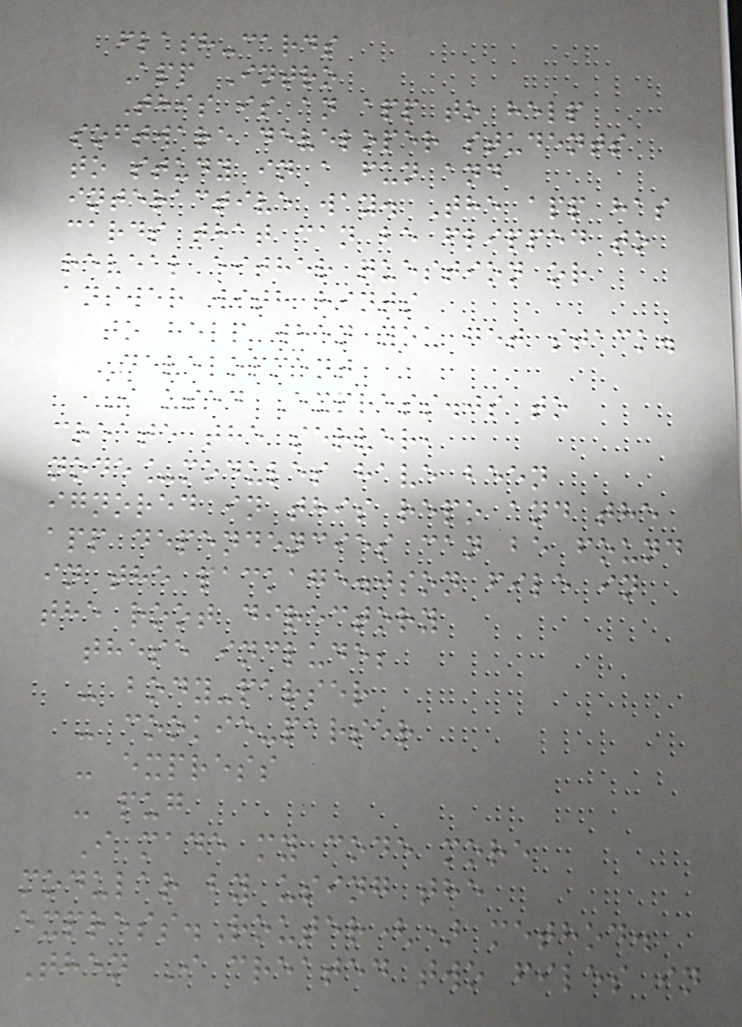flash-cards
App Intro
This is an app to help
software developer students
to study in a fun and
interactive way. The app has
cards that can be flipped to
reveal either question or
answer with hints
to help when you get stack.
Development
I used Express.js to
create the server,
node_modules have been
ignored in this repo and the
app dependencies can be found
in the package.json file in
the root directory
these include;
- body-parser
- cookie-parser
- express
- pug
I made my code more
modular by using the
express.Router() method.
Then I created two files in
